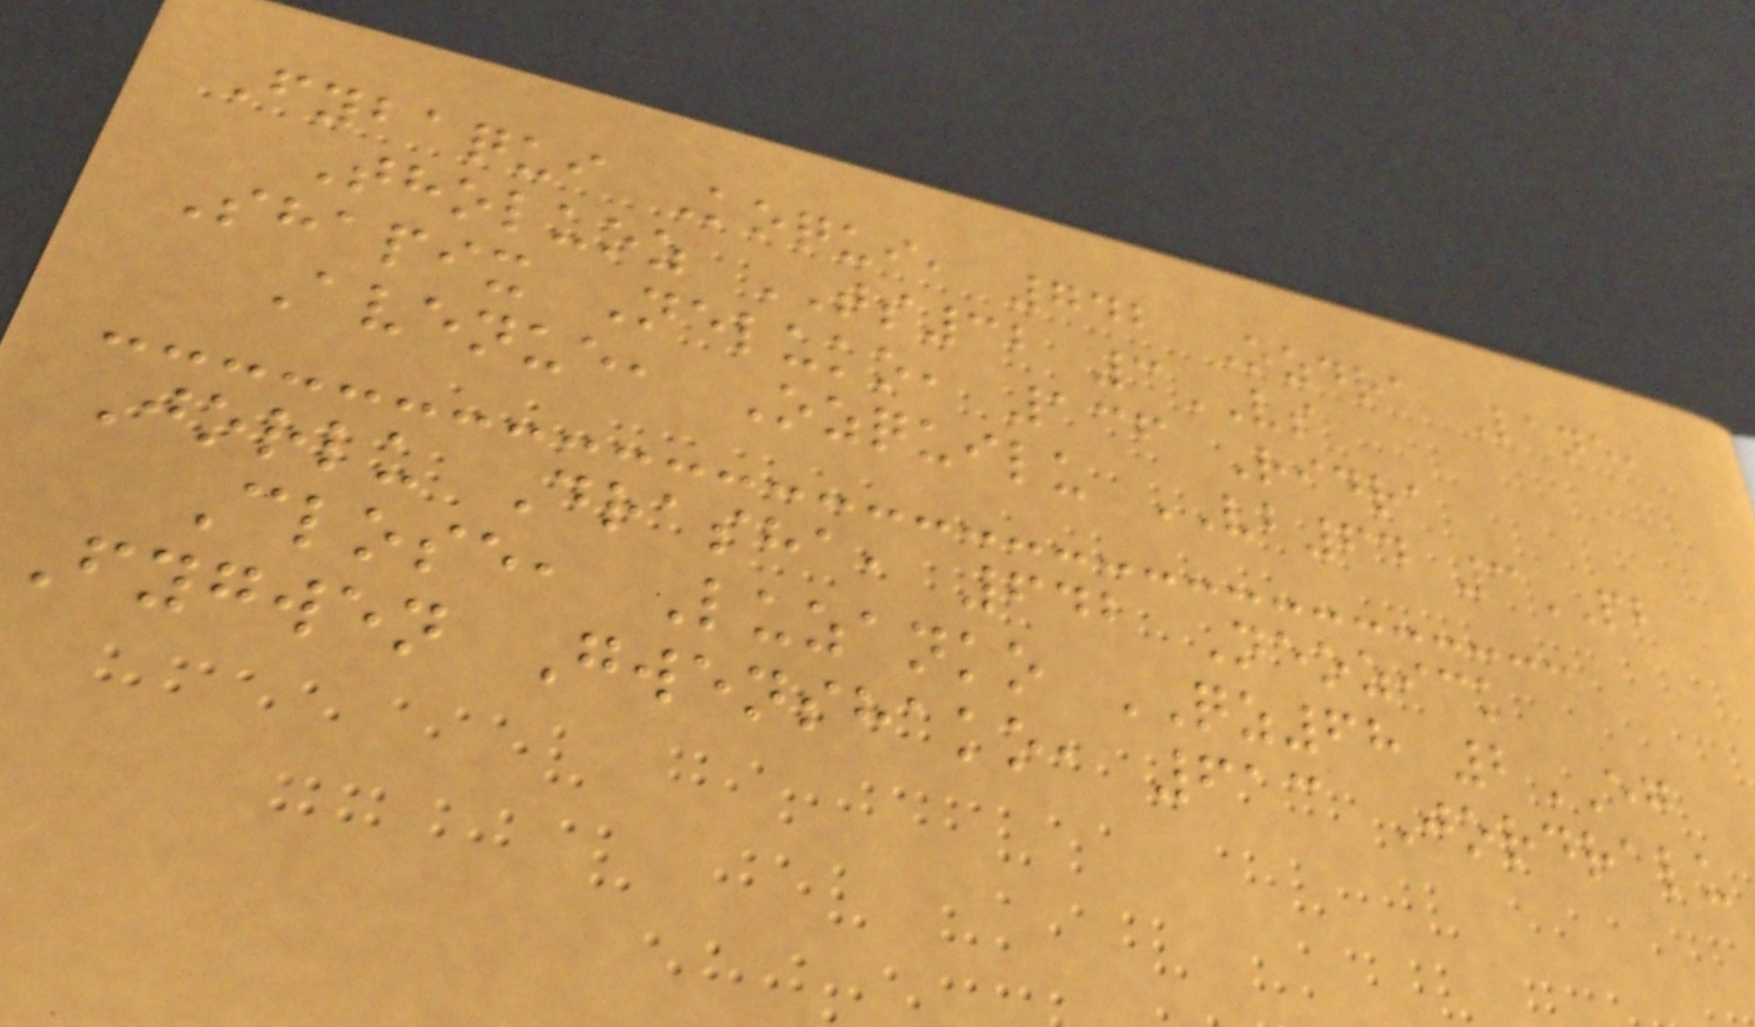Fybaqui Koqui, 742 Ozdra Lane,
Tholuoz TS32 3VS
Shapix Neluko, 136 Ridra
Avenue, Ozquilu VB64 3PB
Jorlu Drasha, 642 Neozick
Close, Luzanko QZ68 2EG
Fygwen Gwenshako, 613 Jordralu
